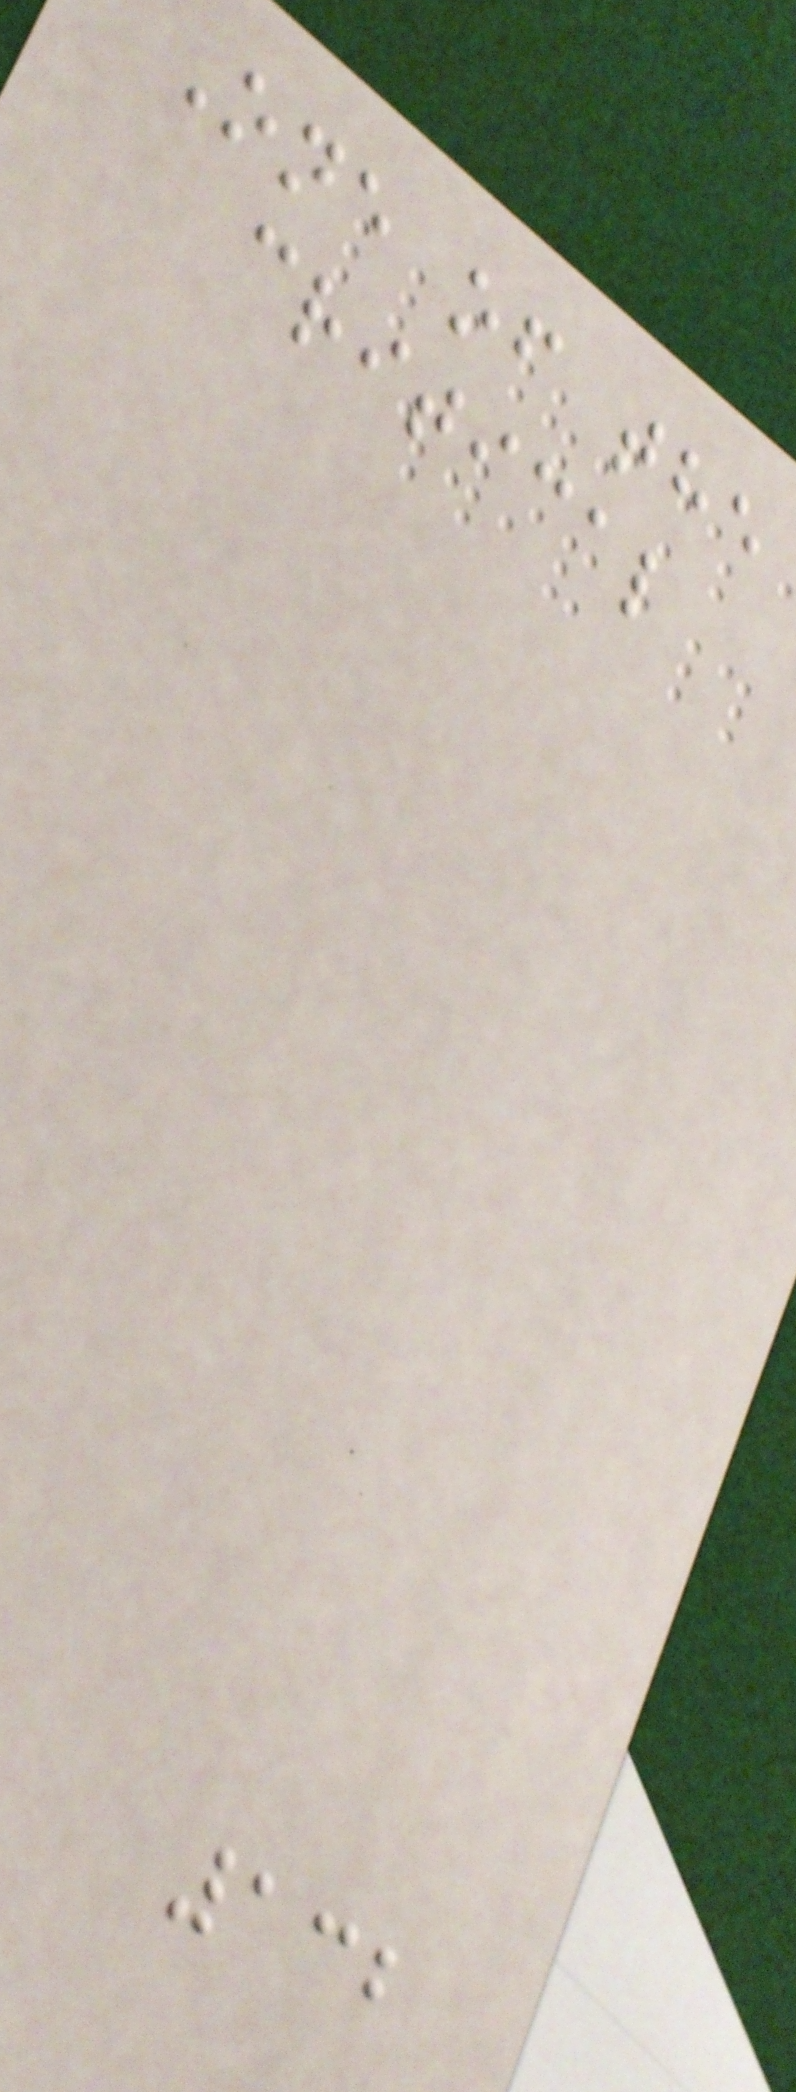One of the
critical
132
